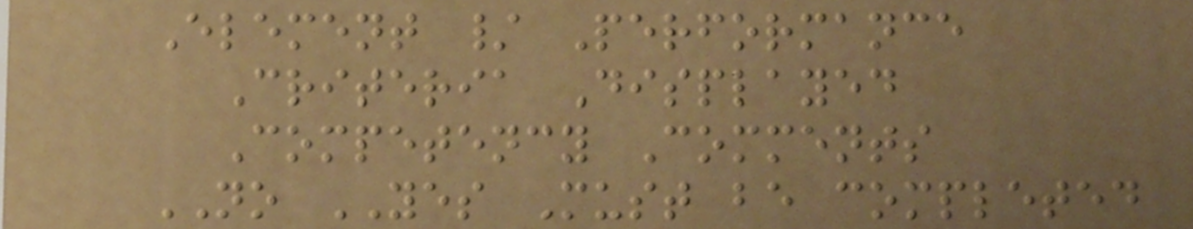Element / Performance
Criteria Displayed
Competency Comments
NO YES Must be completed
